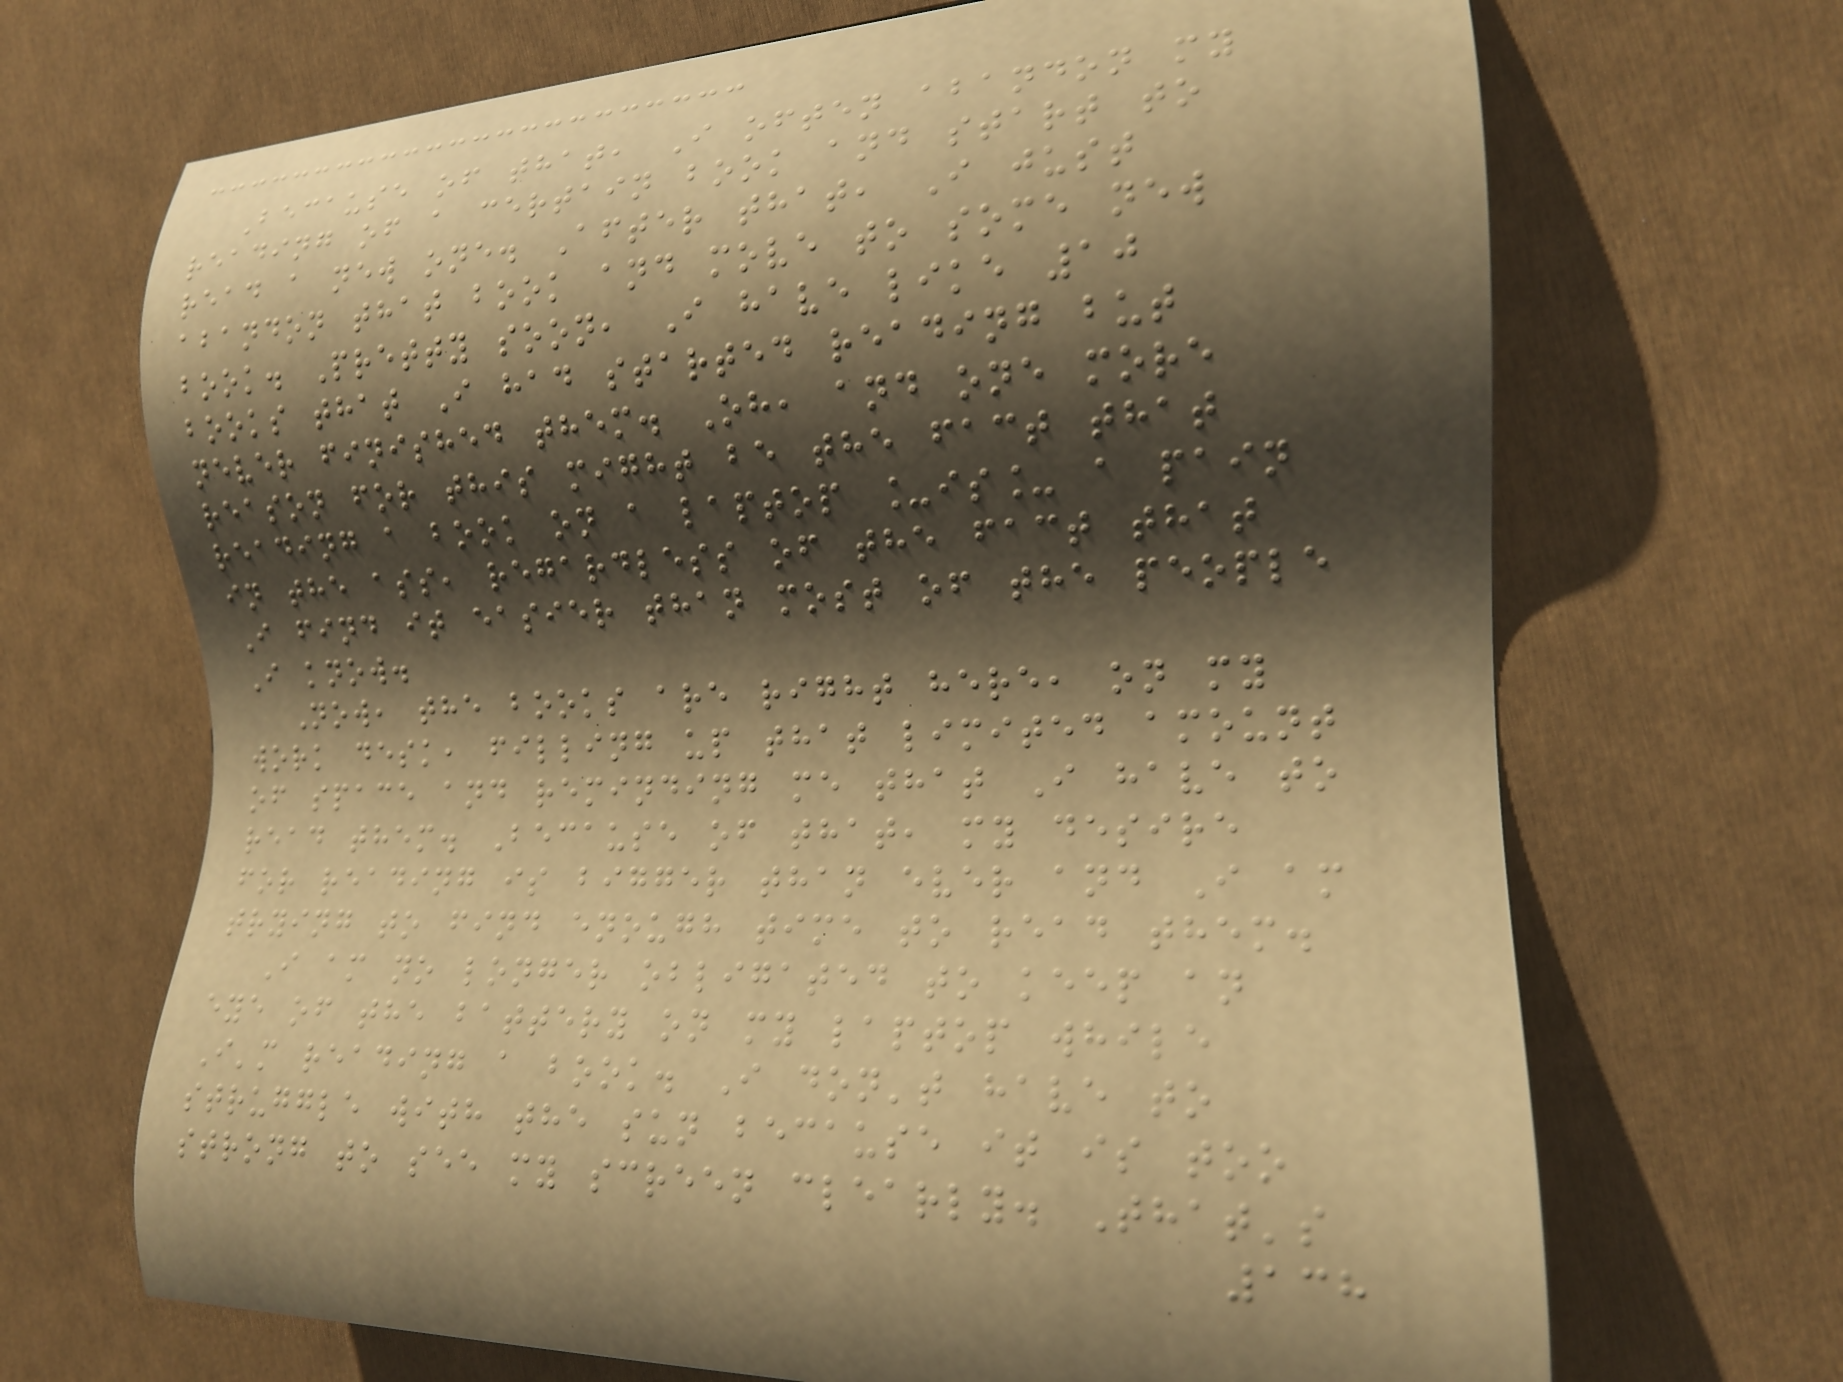Because of that, I often abandon my
reading of a certain book and start to
read a new one. After that, I just
abandon that book and move to some new
book. Pretty soon, I have like 10
books that I had started reading but
never finished them. Oh, and one more
reason for this might be the fact that
reading a book on a laptop _is_ a pain
in the ass, regardless of the fact that
I find it easier than most of the people
I know.
Now, the books are right here, on my
work desk, filling up that limited amount
of space and reminding me that I have to
read them. Because of that, my desire
for reading is bigger than ever and I am
trying to find enough time to read them.
I am no longer obligated to keep an
eye of the battery on my laptop while
I'm reading a book. I don't have to
struggle with the sun because it is too
strong to see my screen clearly. That's
138
